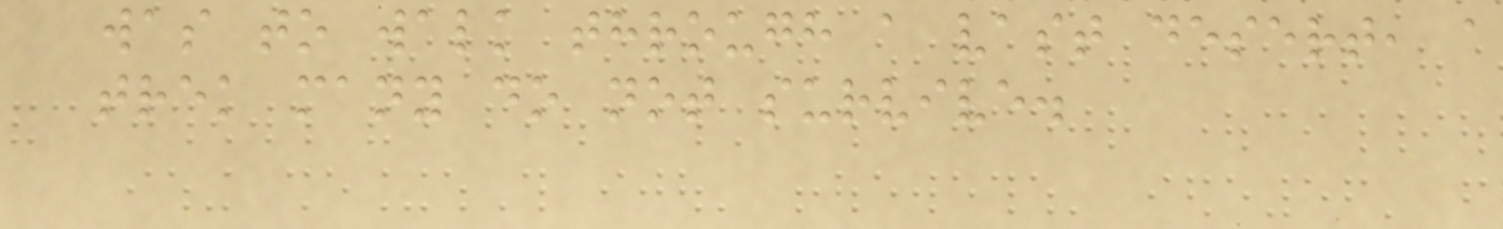was to walk through a vast desert, a
trek many do not survive.
